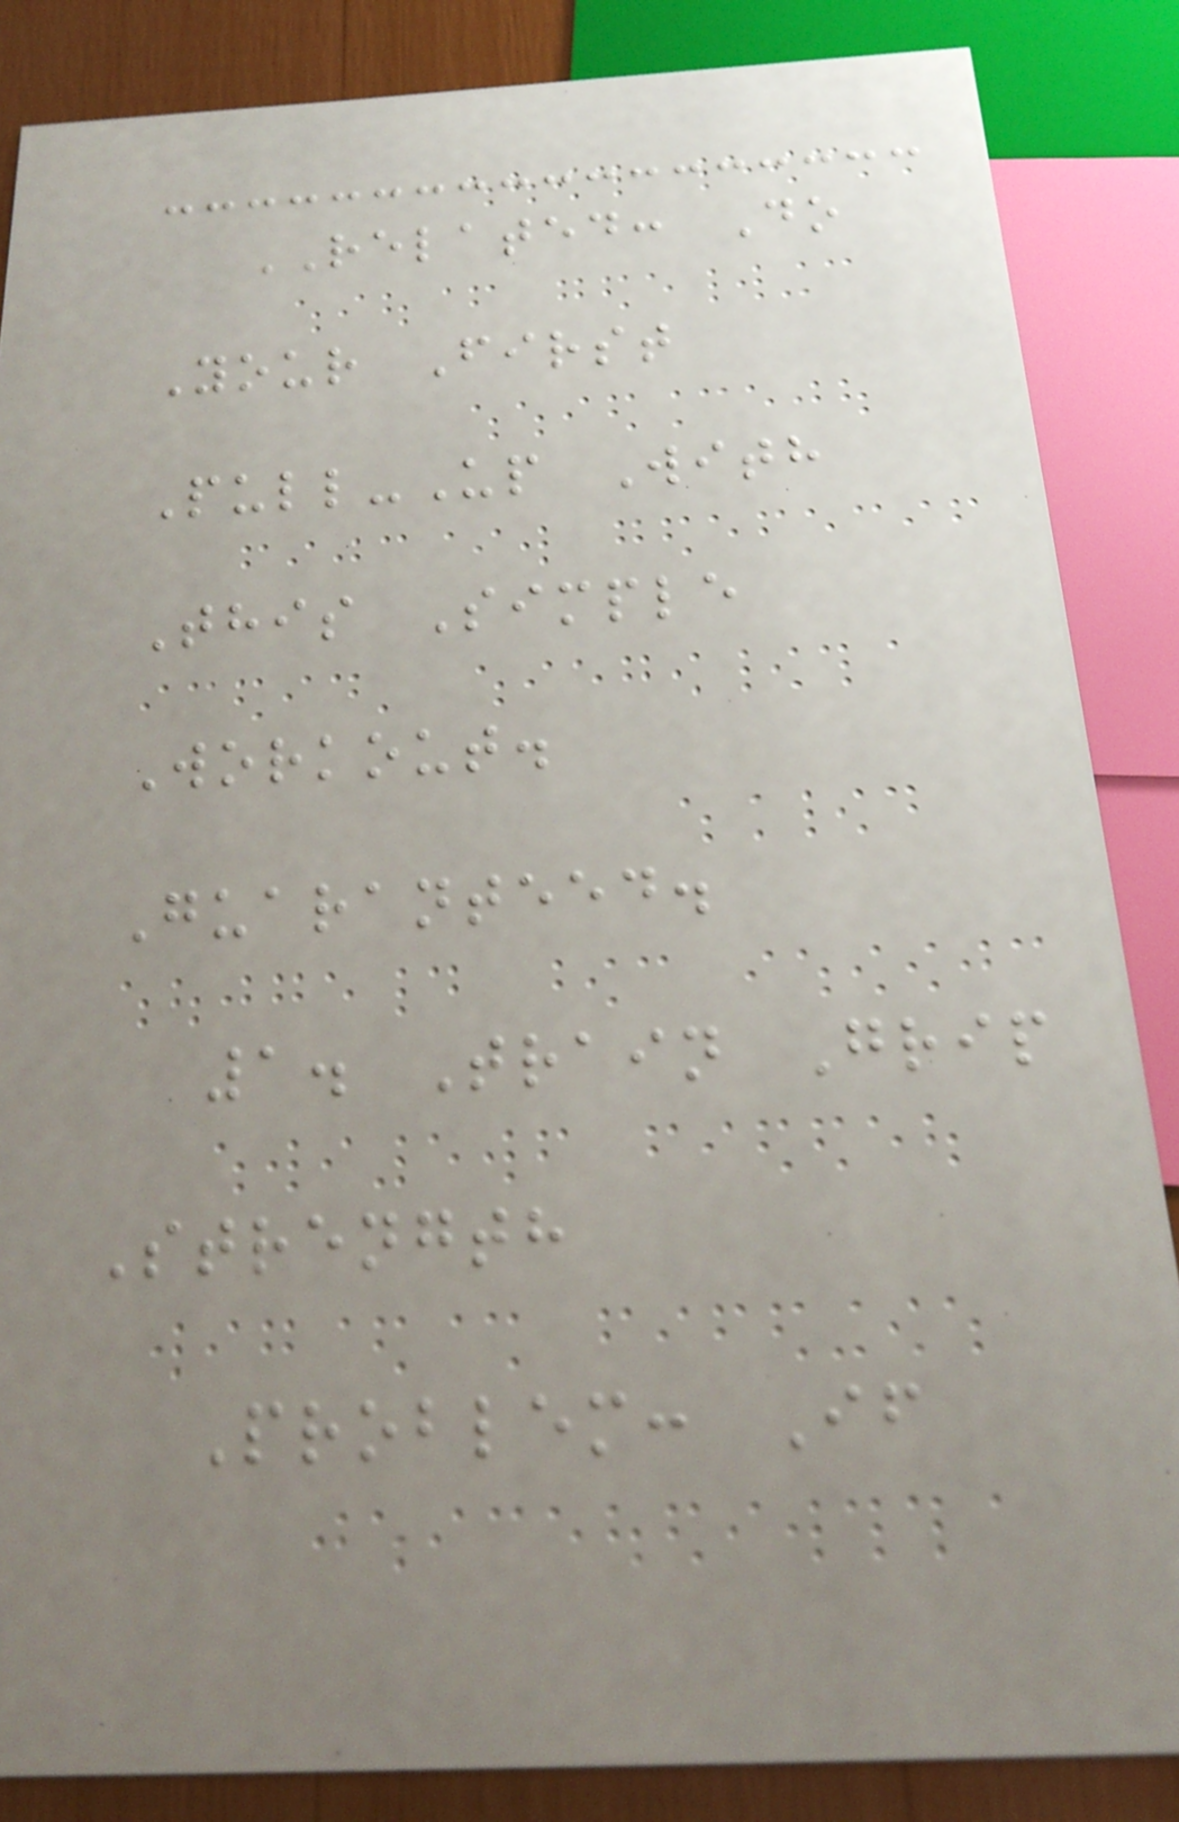RELATED: Do
Your First
Pull-Up With
This Simple
Workout.
Guaranteed.
1. Train Grip
Strength
Problem: If
